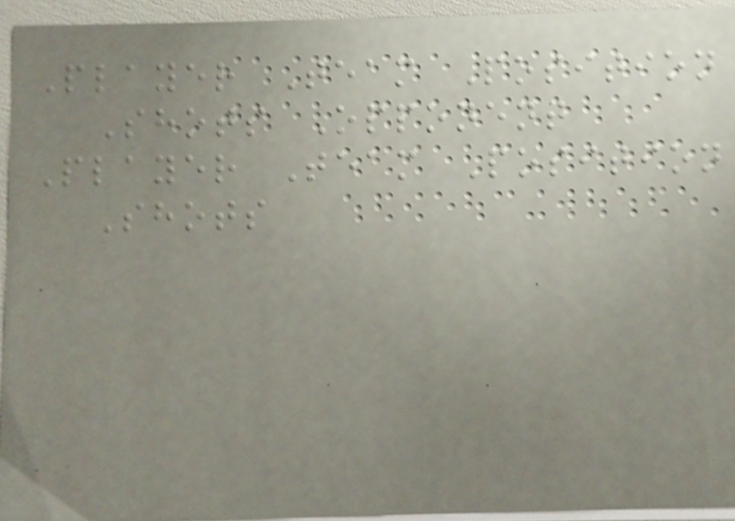Player Team Position
Shots Opponent
Player Team Position
Shots
